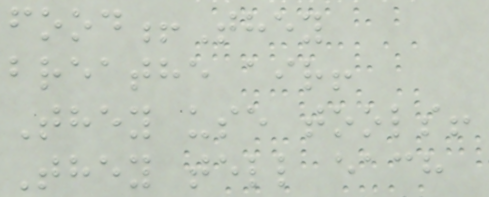food!They
breathe air!
They use tools!
They tell each
